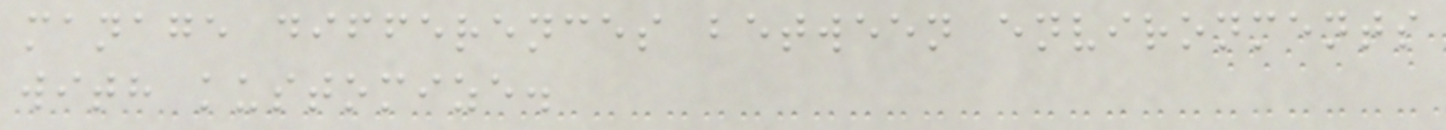manage differences between environments
with kustomize.
